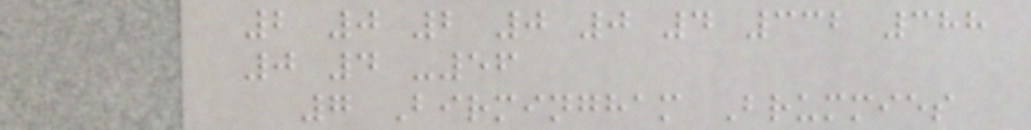2 0 2 0 0 4 332 388
0 4 -56
7 Birmingham Brummies
